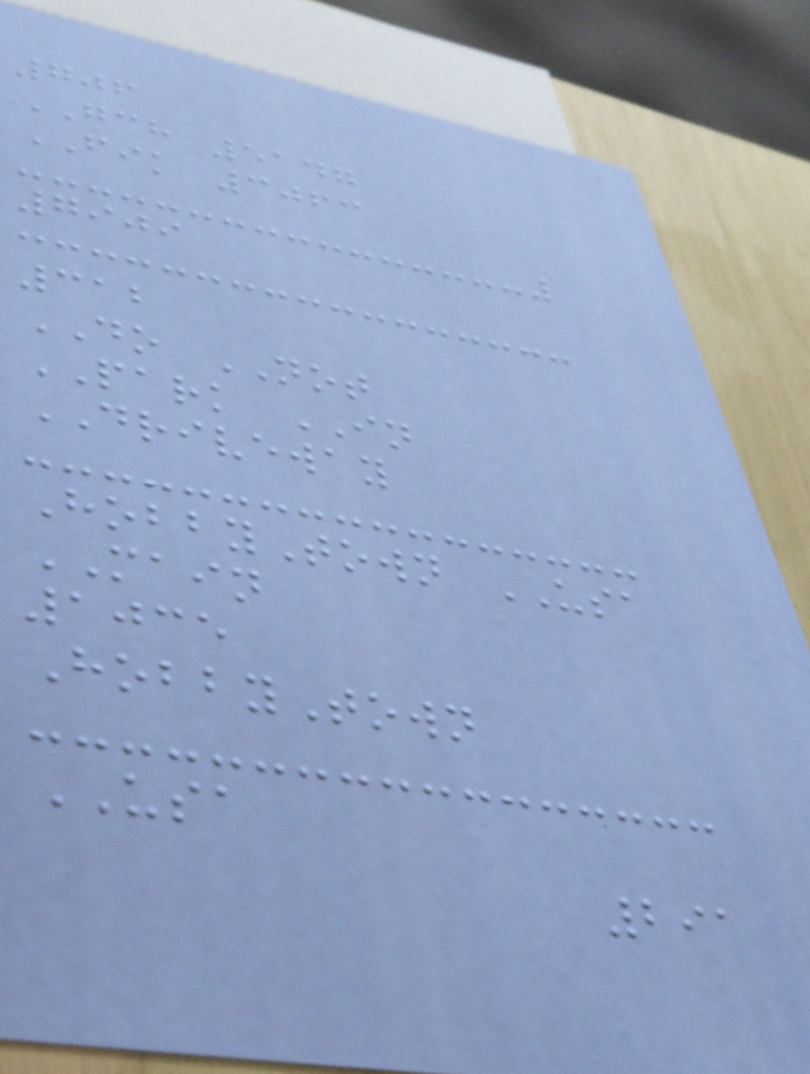706
GCH 5147
FIK 3063
7909
312
DO NOT
PARK IN
DRIVEWAY
HobbyTown USA
MAIN
1035
HobbyTown
USA
291
